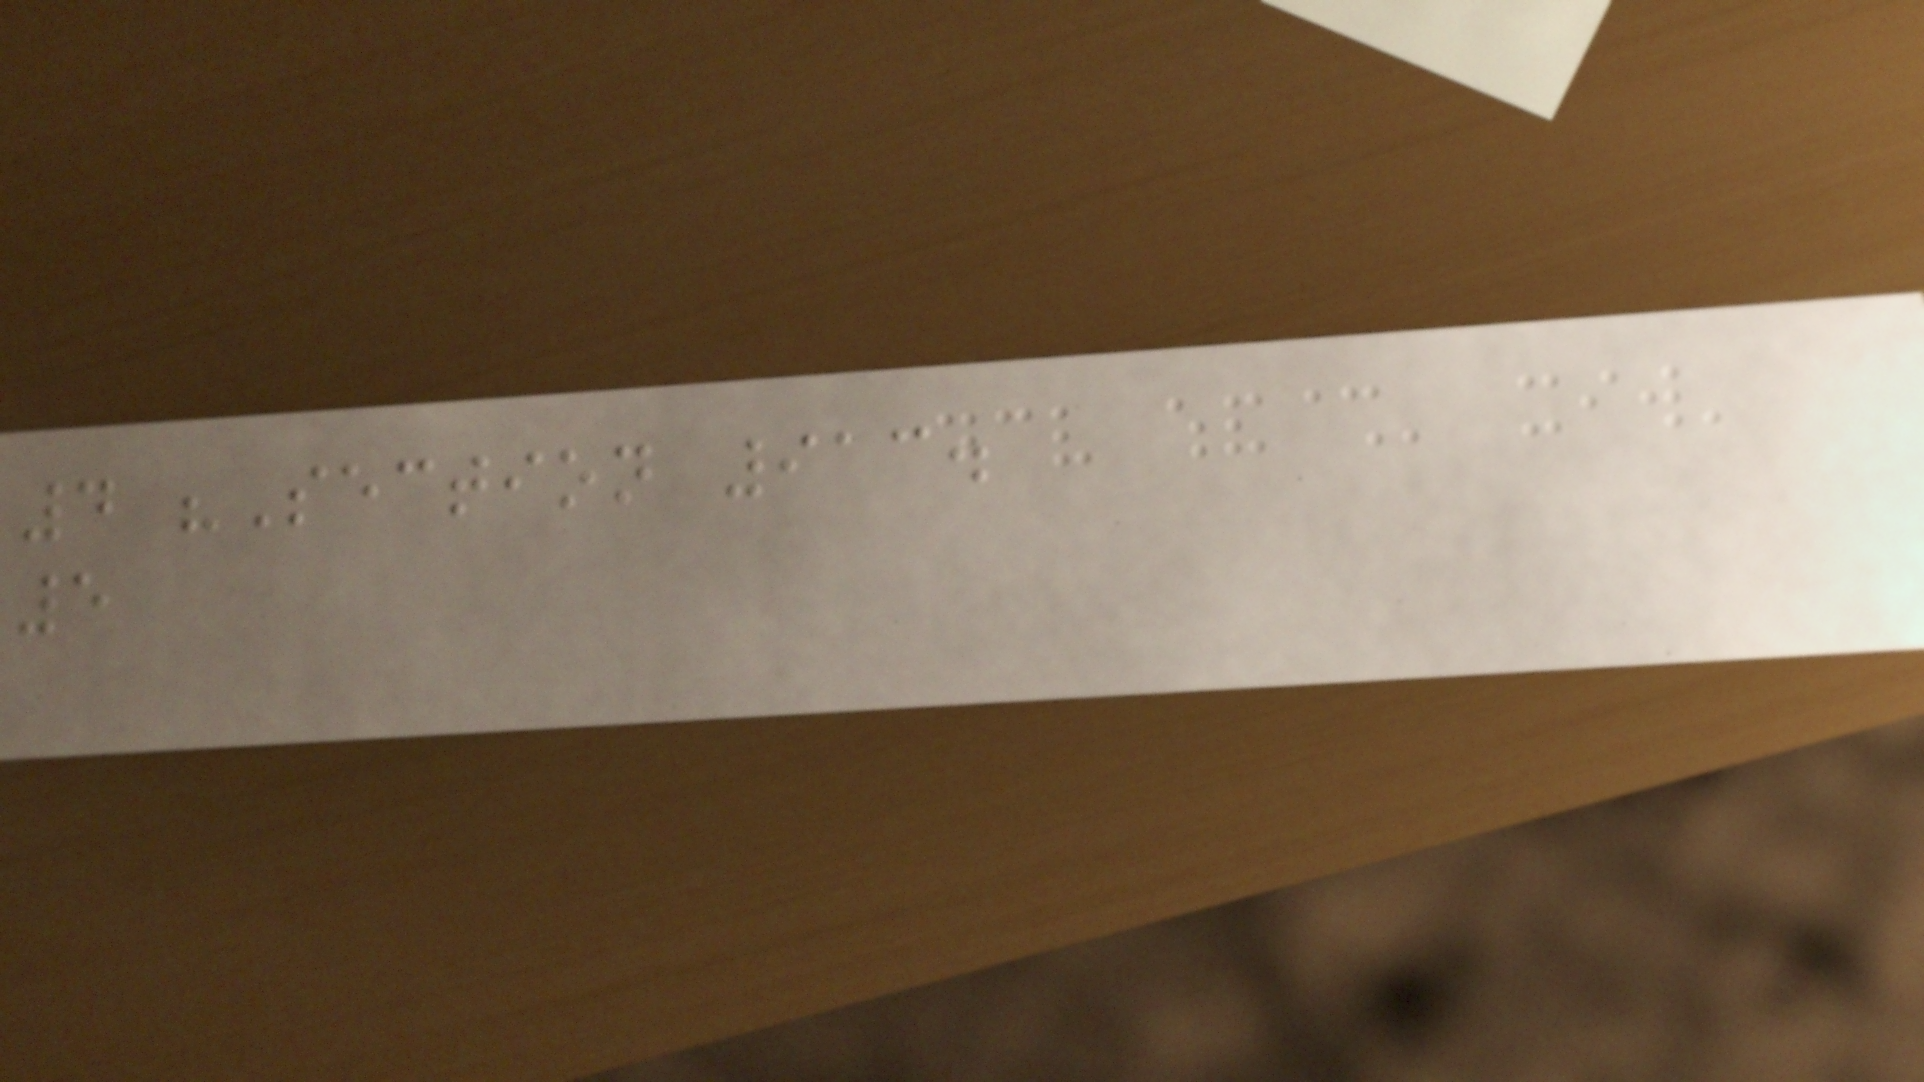4 "Section 913.
5
